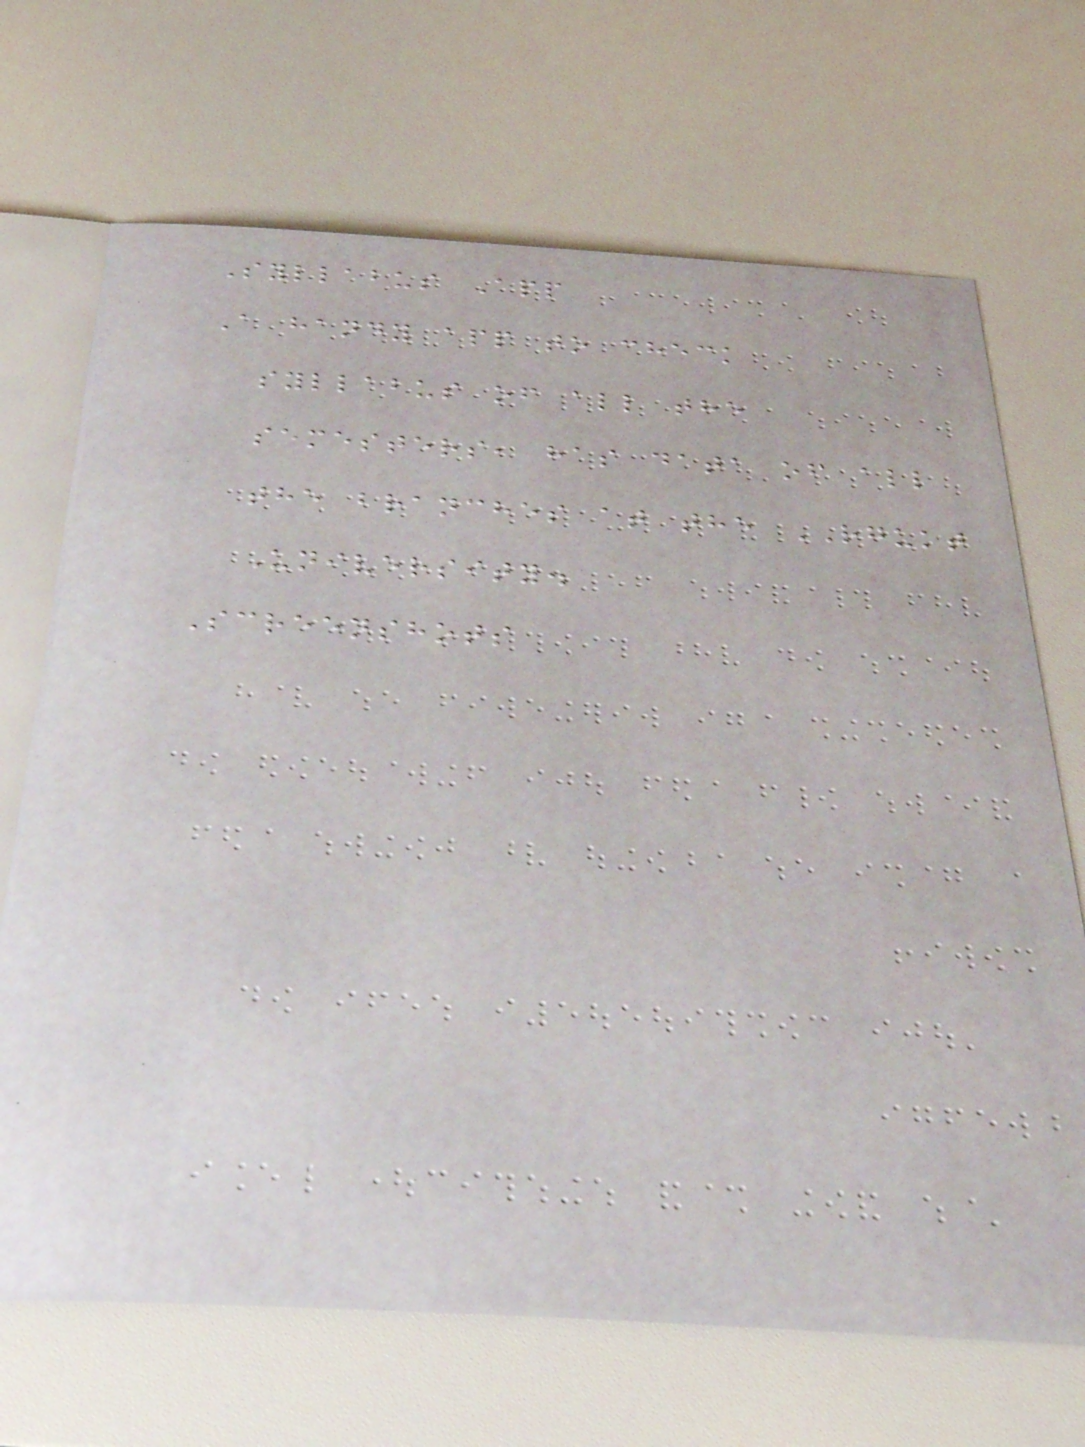Syllabus App
A handy app to check
syllabus of all the
semesters, has data of all
the branches at the RGUKT
University.
Screenshots
